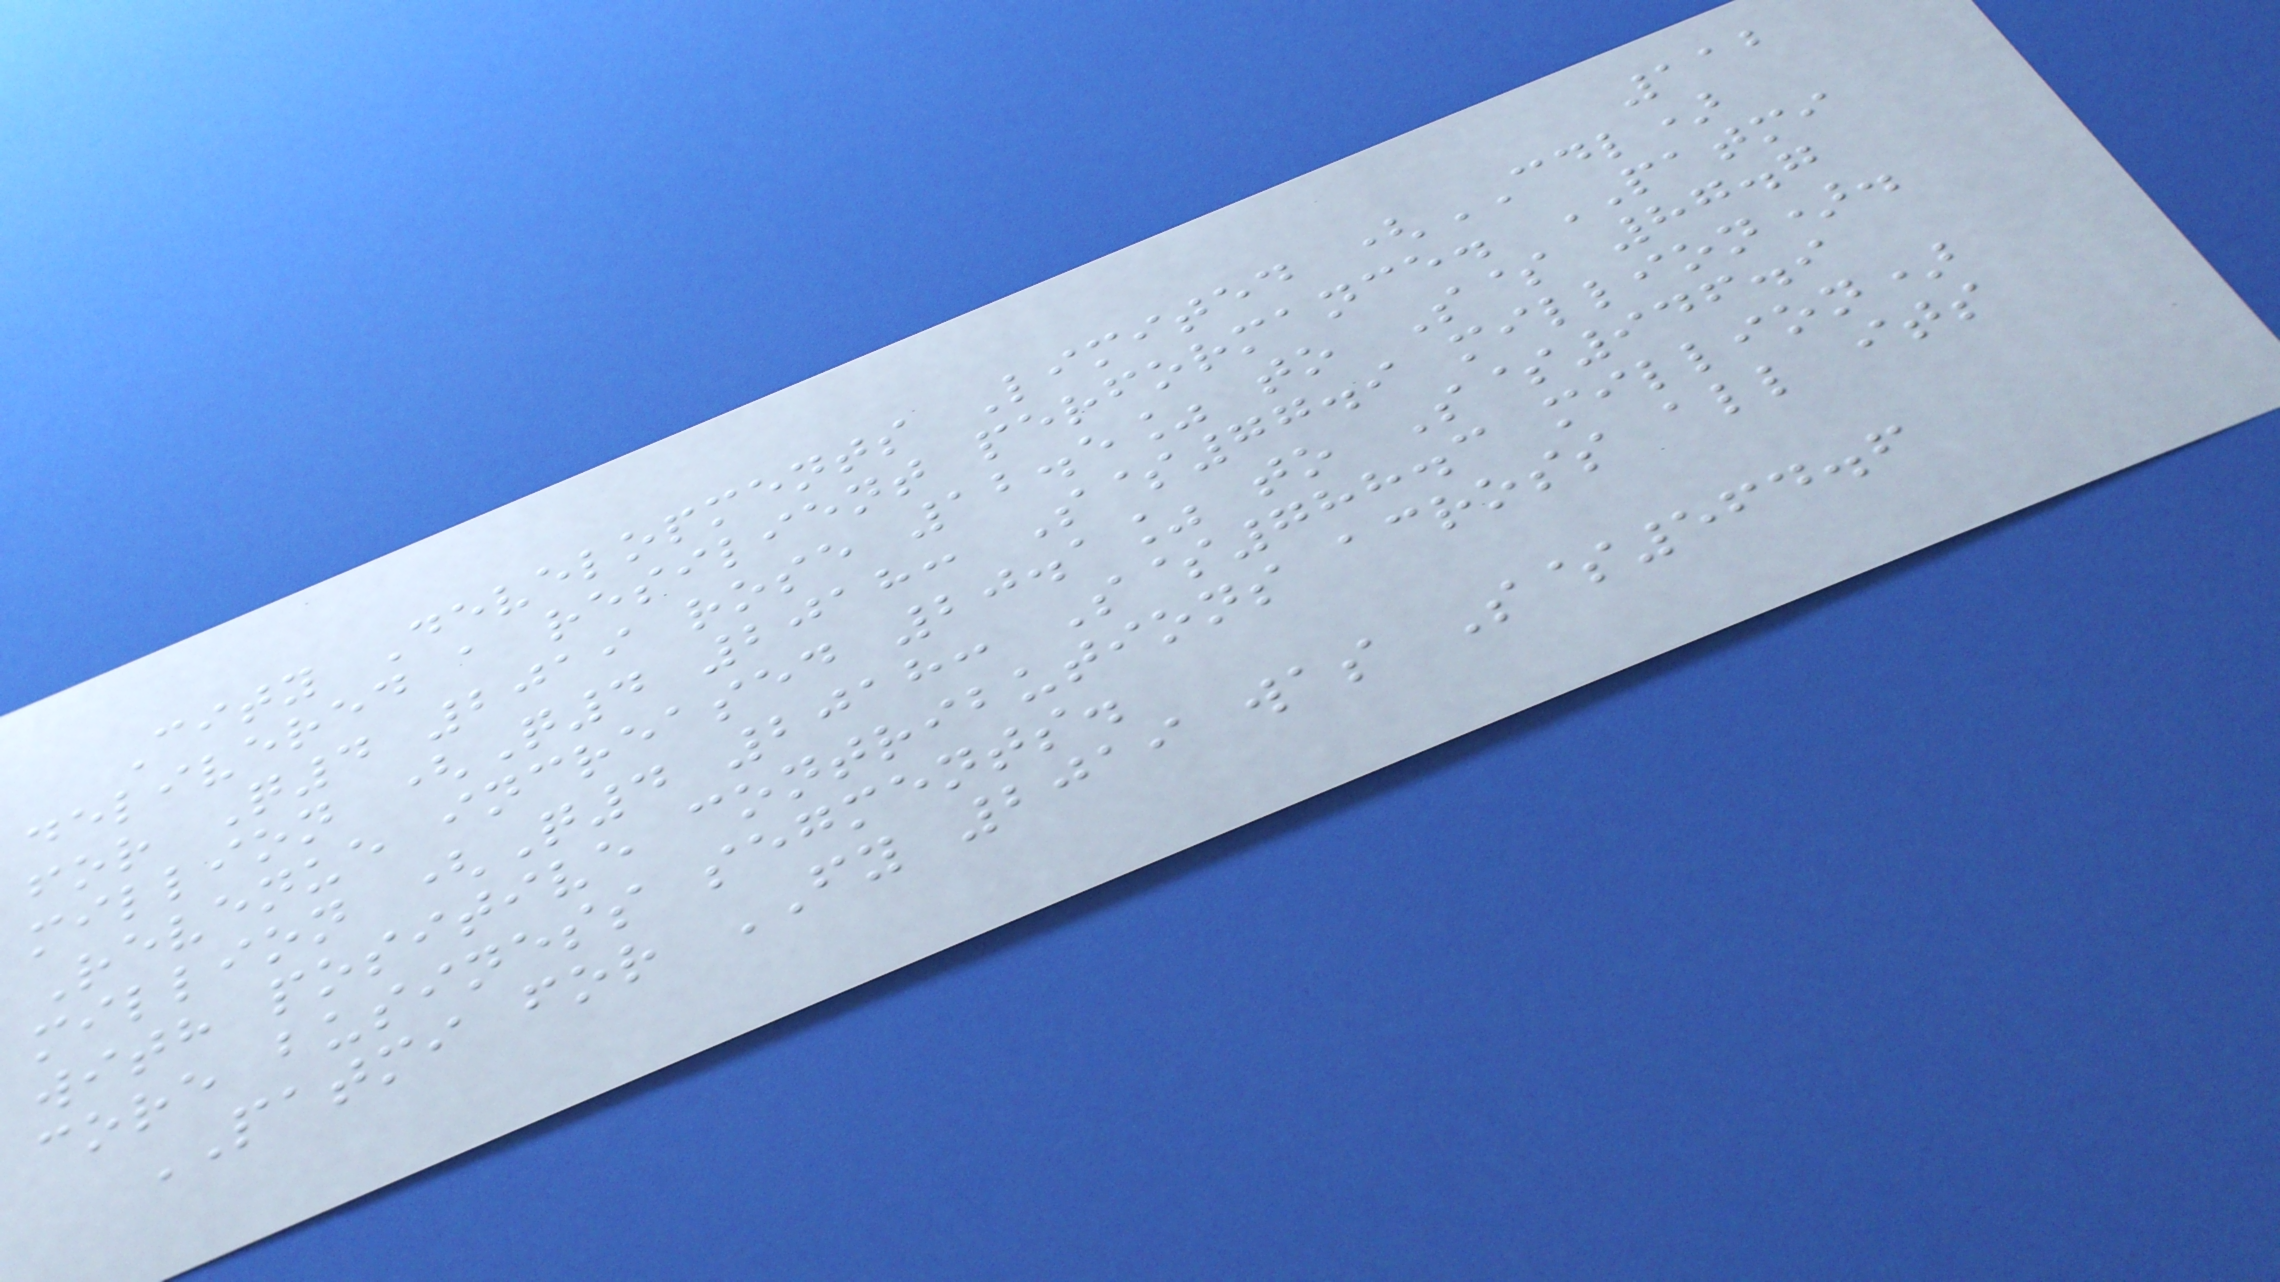112
City Developments Limited (CDL)
delivered a resilient performance. PATMI
for Q4 2019 rose 12.5% to S$ 87.7
million (Q4 2018: S$77.9 million).
Revenue increased 20.1% to S$946.9
million (Q4 2018: S$788.3 million)
with positive contributions across all its
core business segments.
PATMI for FY 2019 was S$564.6
